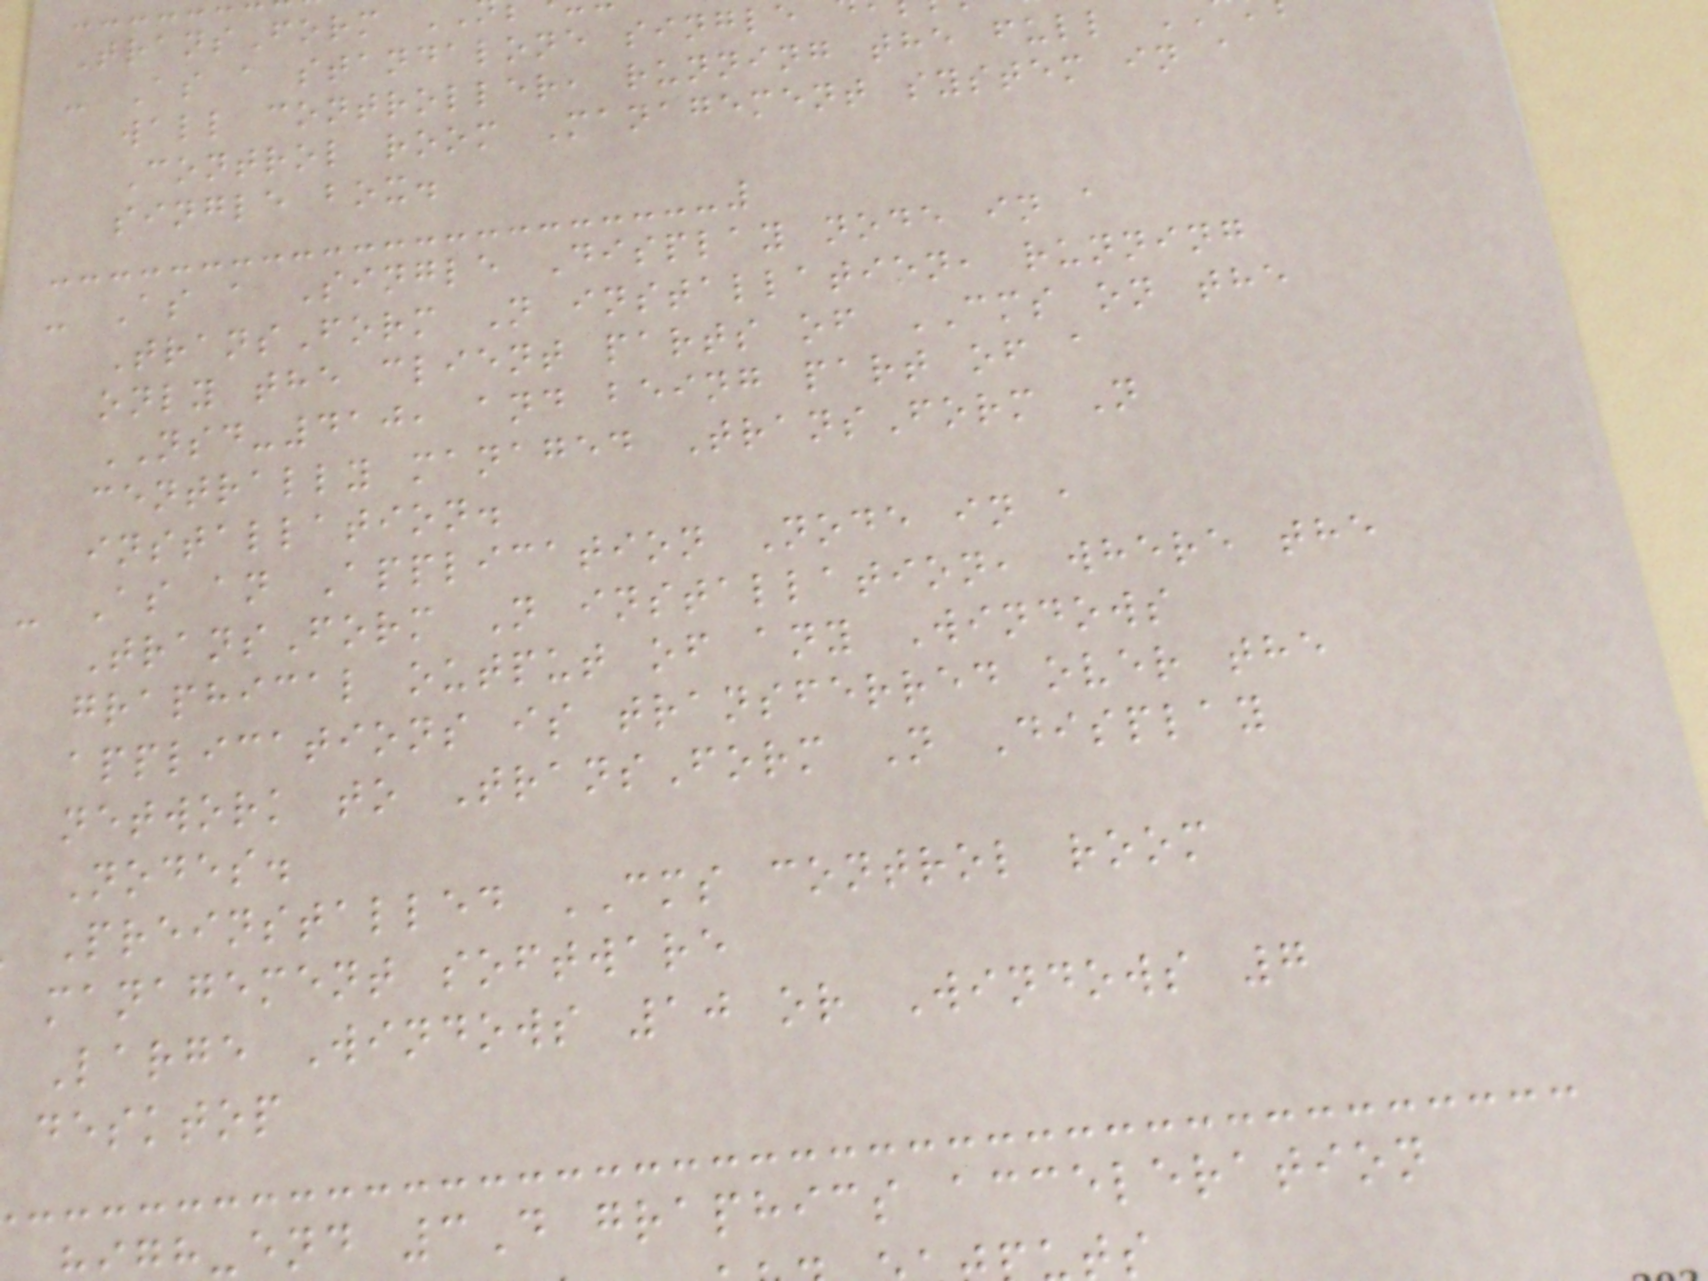TransForm
- As a standalone single
wall controller, running the full
Control room Management system in a
single box.
- As a Single Display node in a
TransForm N installation, running
only the client parts of CMS on the
NSD-410, and being part of a
centrally managed TransForm N
installation.
- As an Application Node in a
TransForm N installation, where the
graphical output of any Windows
applications is transferred over the
network to TransForm N Display
Nodes.
Preinstalled CMS control room
management software
Large Windows 10 or Windows 7
desktop
h-end 3D graphics acceleration
